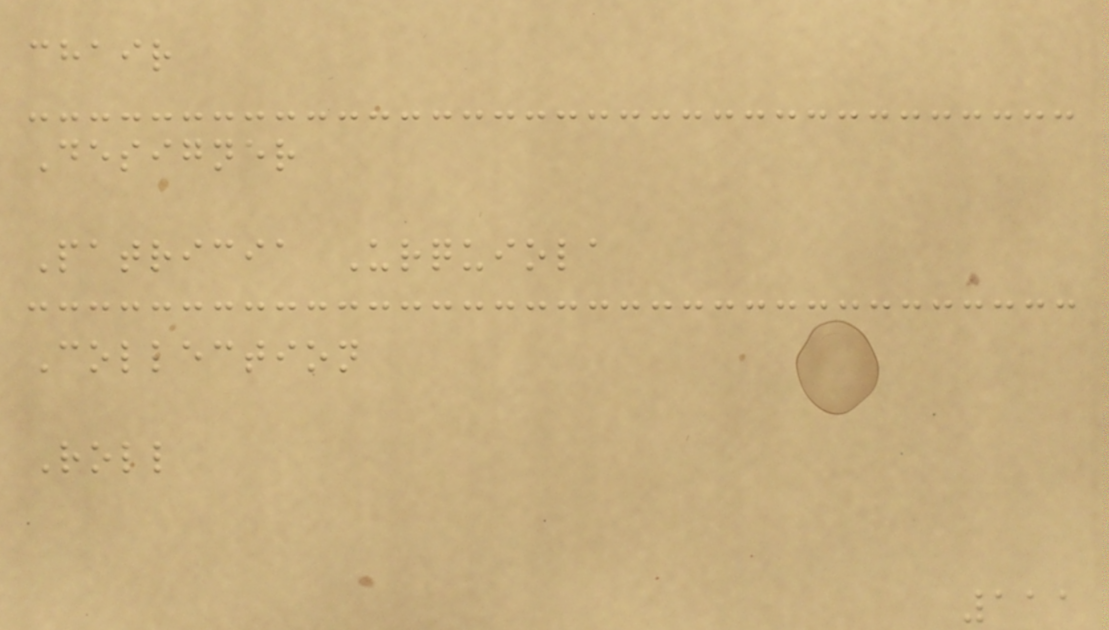chair
Designer
Patricia Urquiola
Collection
Roll
111
